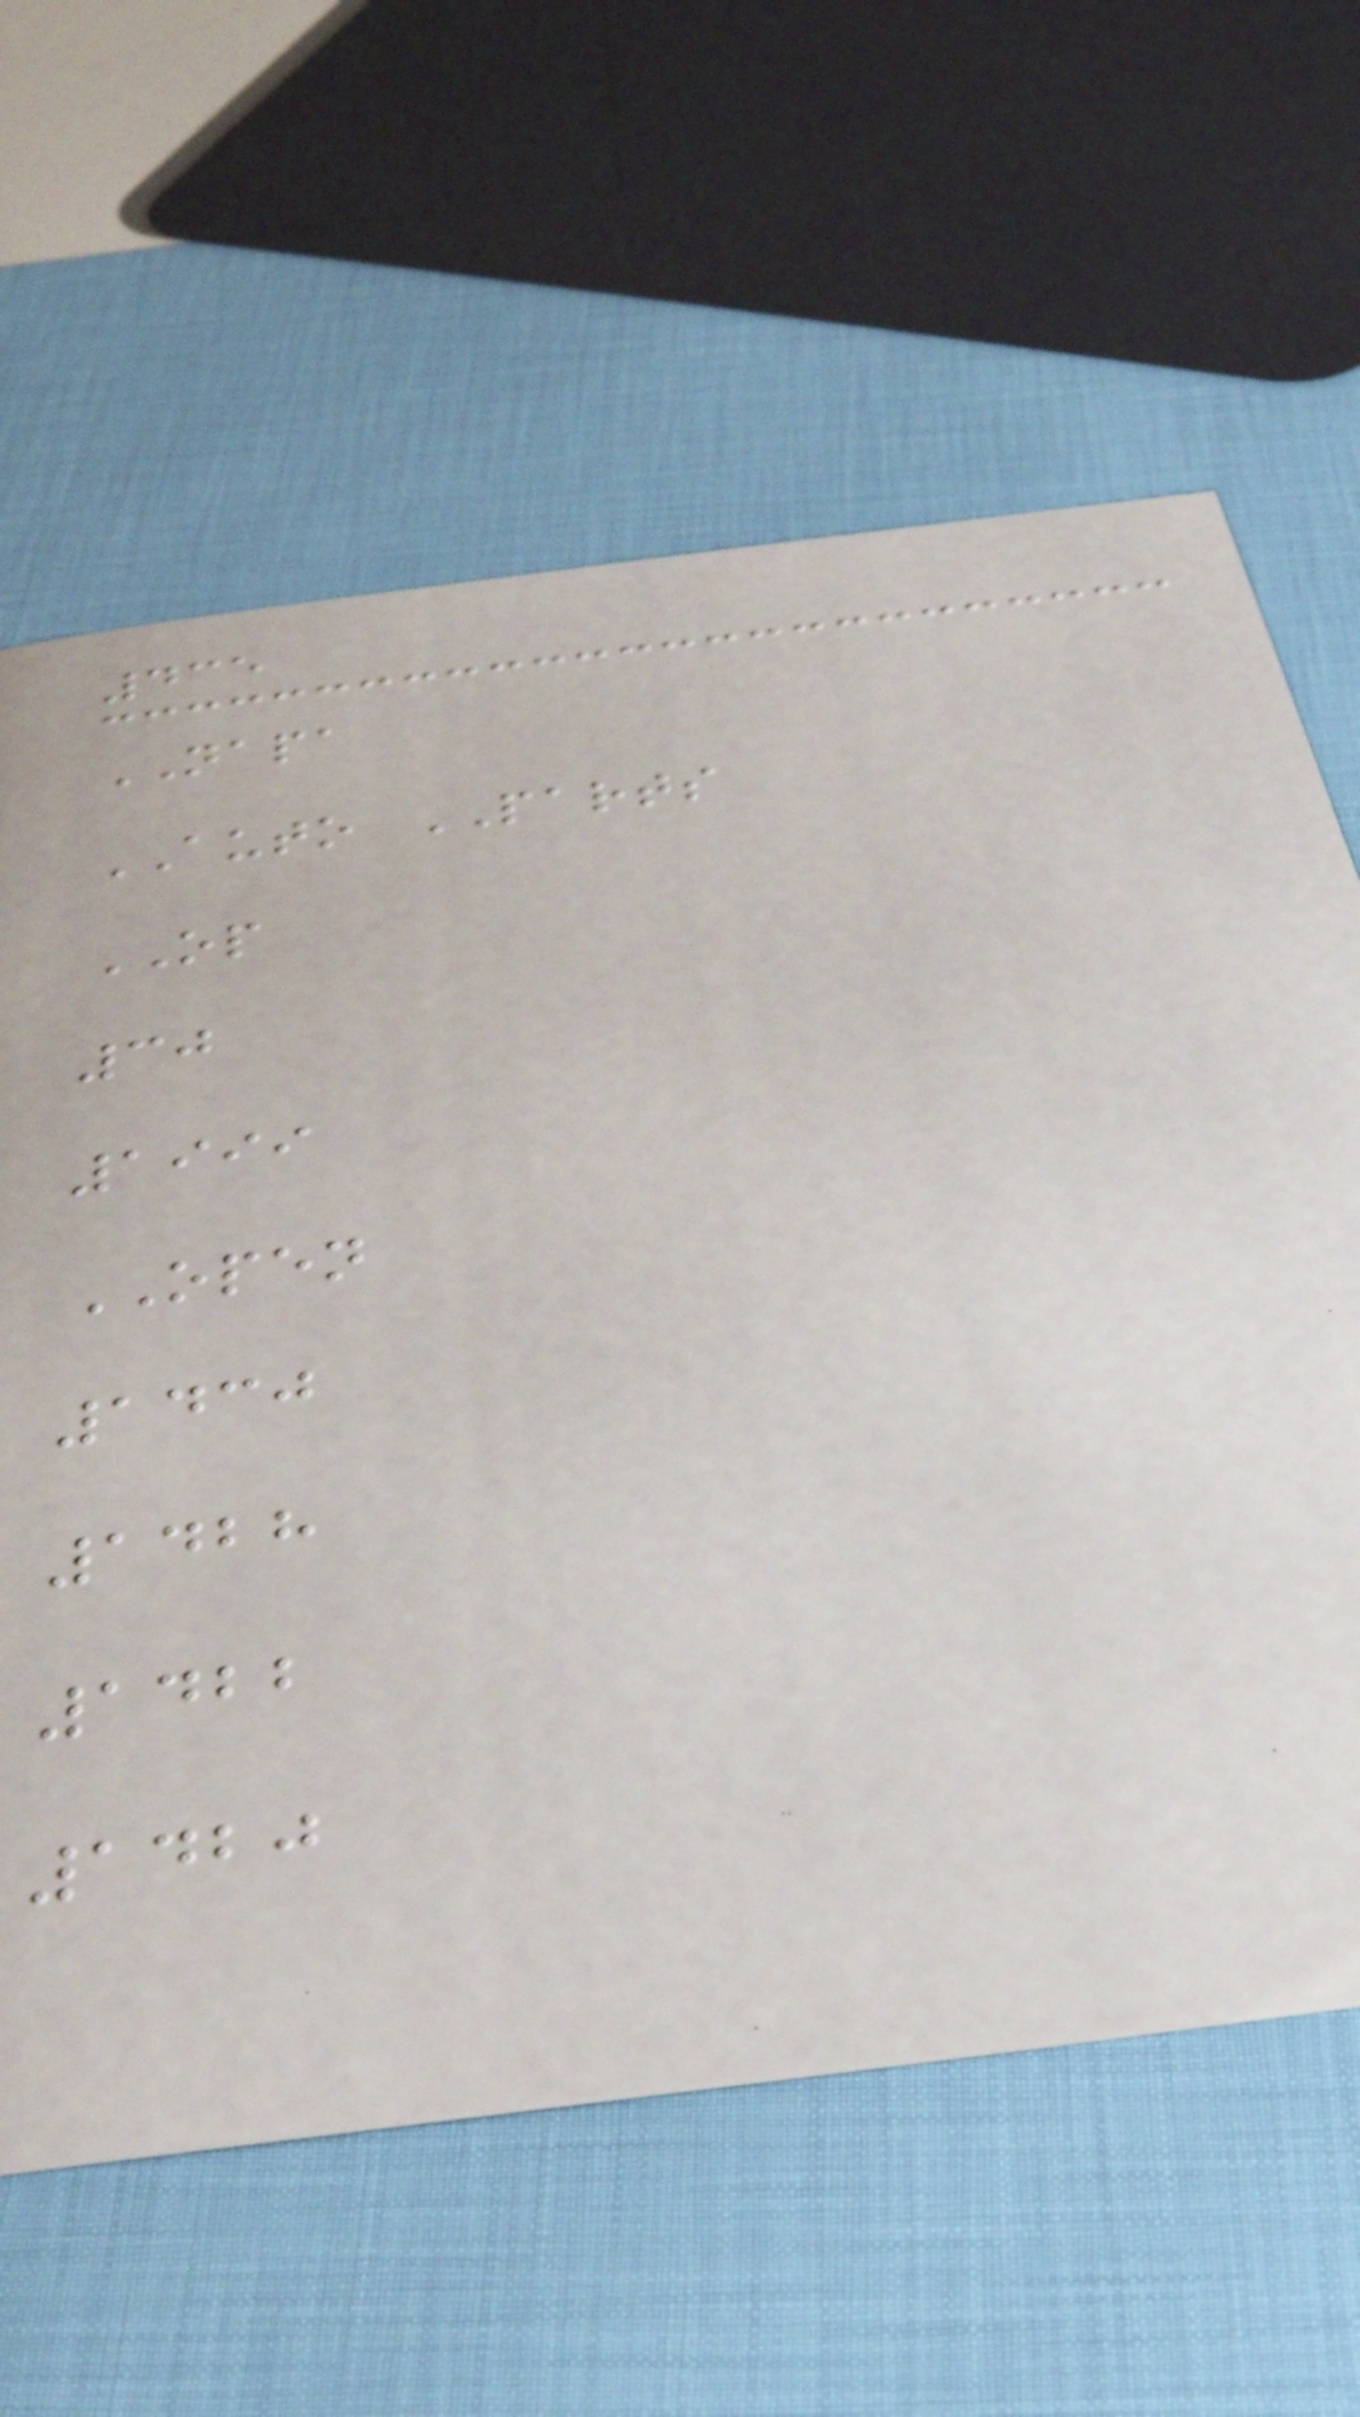435
NAPA
AUTO PARTS
OP
30
1999
OPEN
1430
1428
1422
1420
